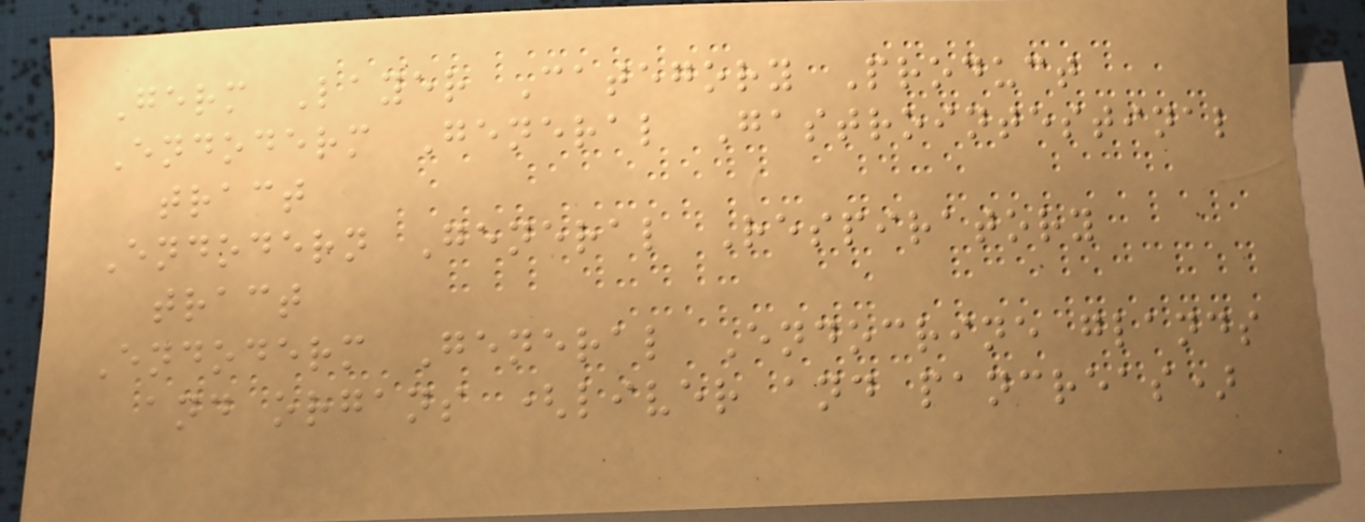Germ Layer Category Product
Endoderm General Gastrointestinal
tract
Endodern General Respiratory
tract
Endoderm General Endocrine glands
and organs (liver and pancreas)
